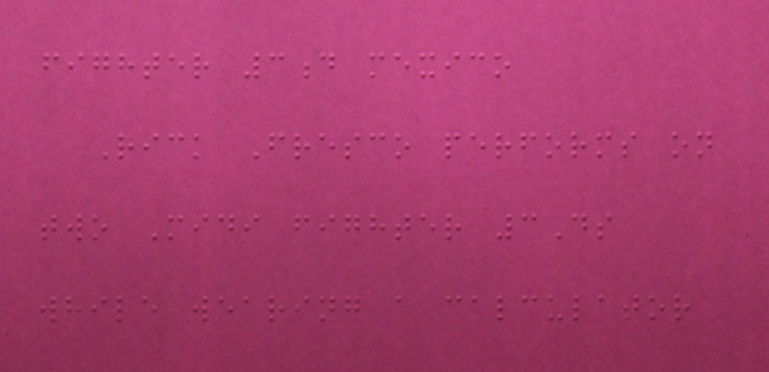fighter 3d mexico
Rick Fresco performs on
two Midi fighter 3Ds
while wearing a calculator
